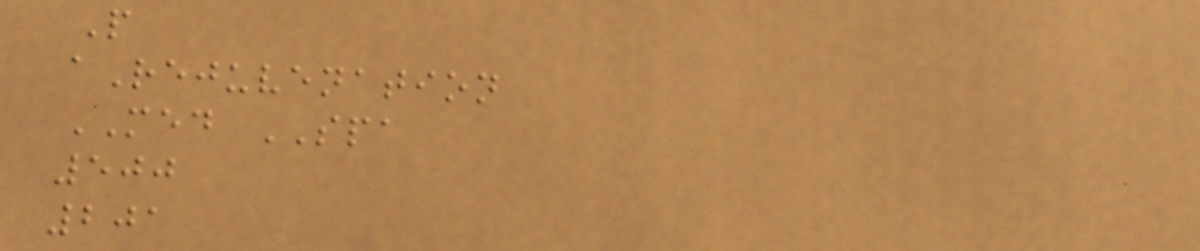P
aRejuvenation
MED SPA
500
201
